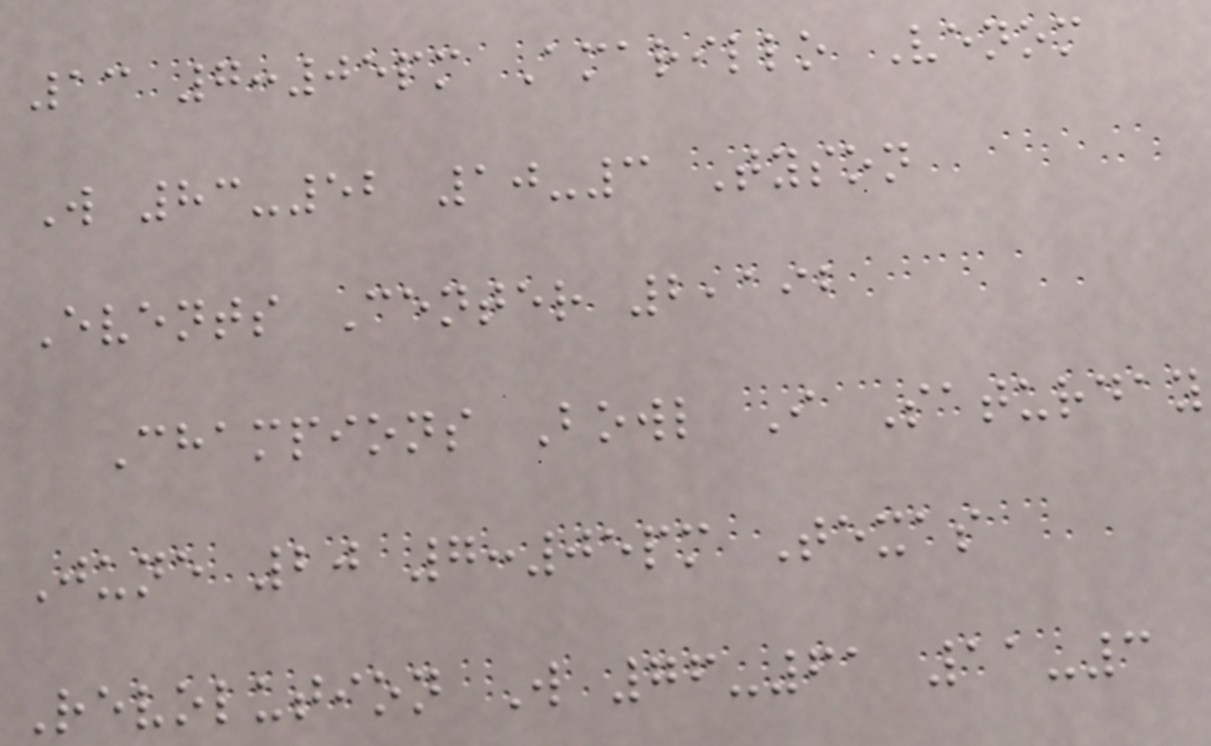13 7:05pm Amarillo Venom
W 83-52 10-3 Tyson
Events Center 2,192
Champions Bowl I Saturday
June 20 7:05pm Texas
Revolution W 76-61 11-3
